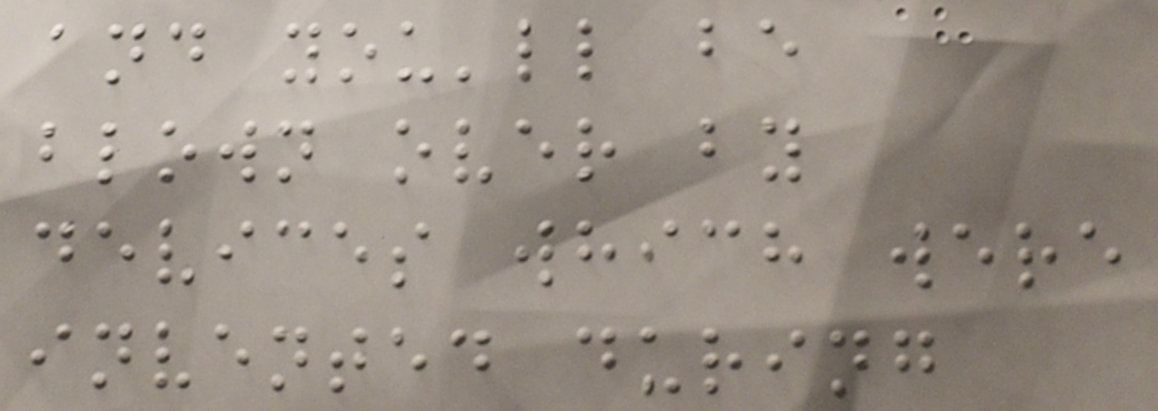and you'll be
blown over by
devices which were
invented during
